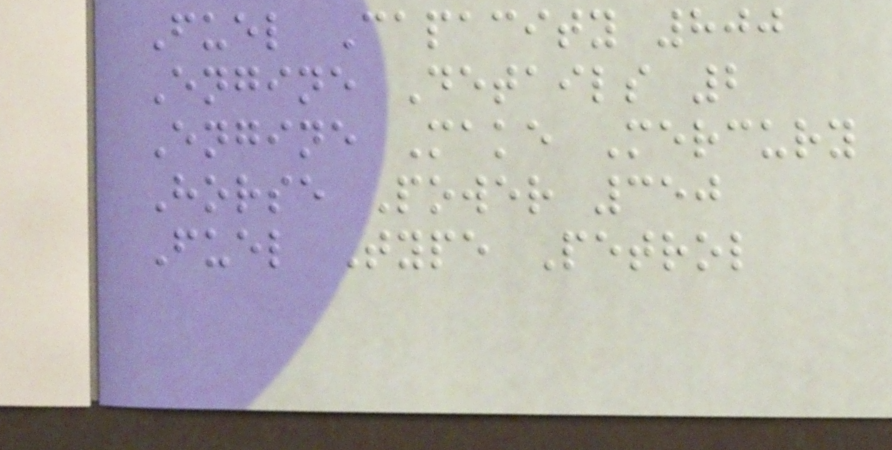Fuel Capacity 800
Engine Details 2
Engine Make Mercury
Horse Power 350
Fuel Type Petrol
